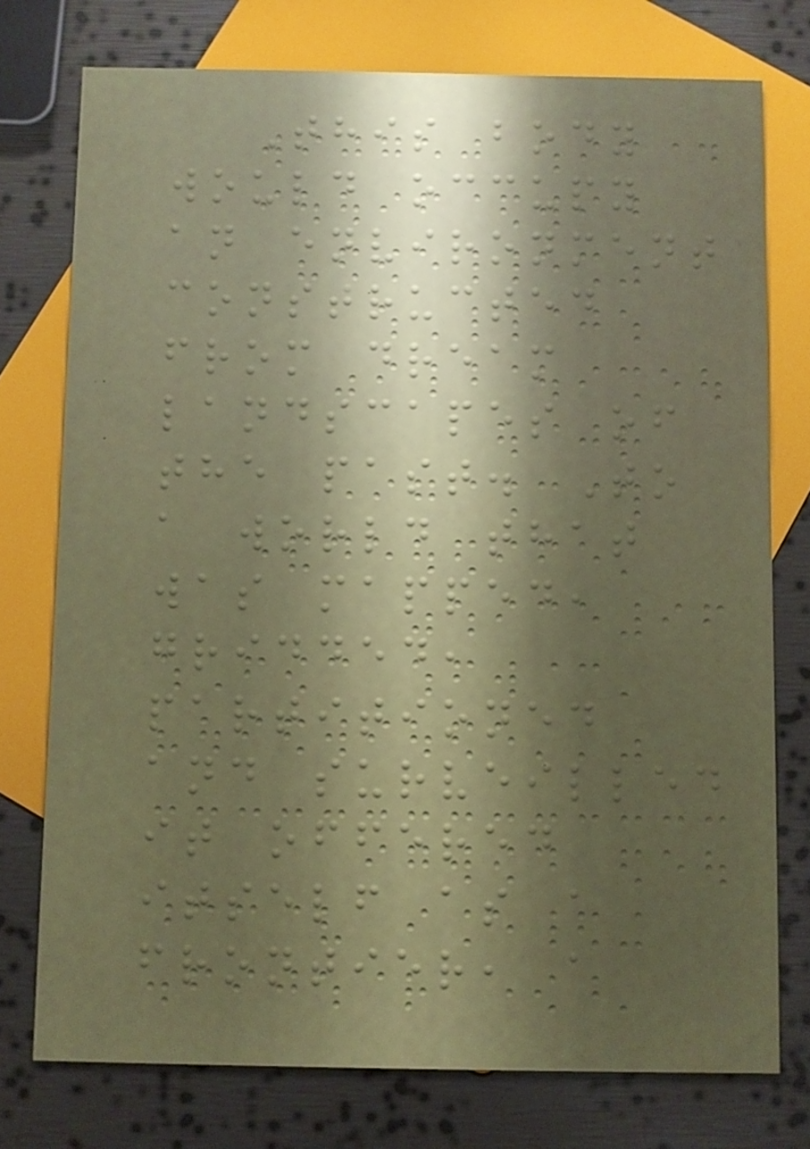This body
would occupy
an environment
constructed
from dream
landscapes of
the past. To
a world that
was mapped,
gridded,
partitioned
and surveilled
it offered
itself as a
frontier, a
